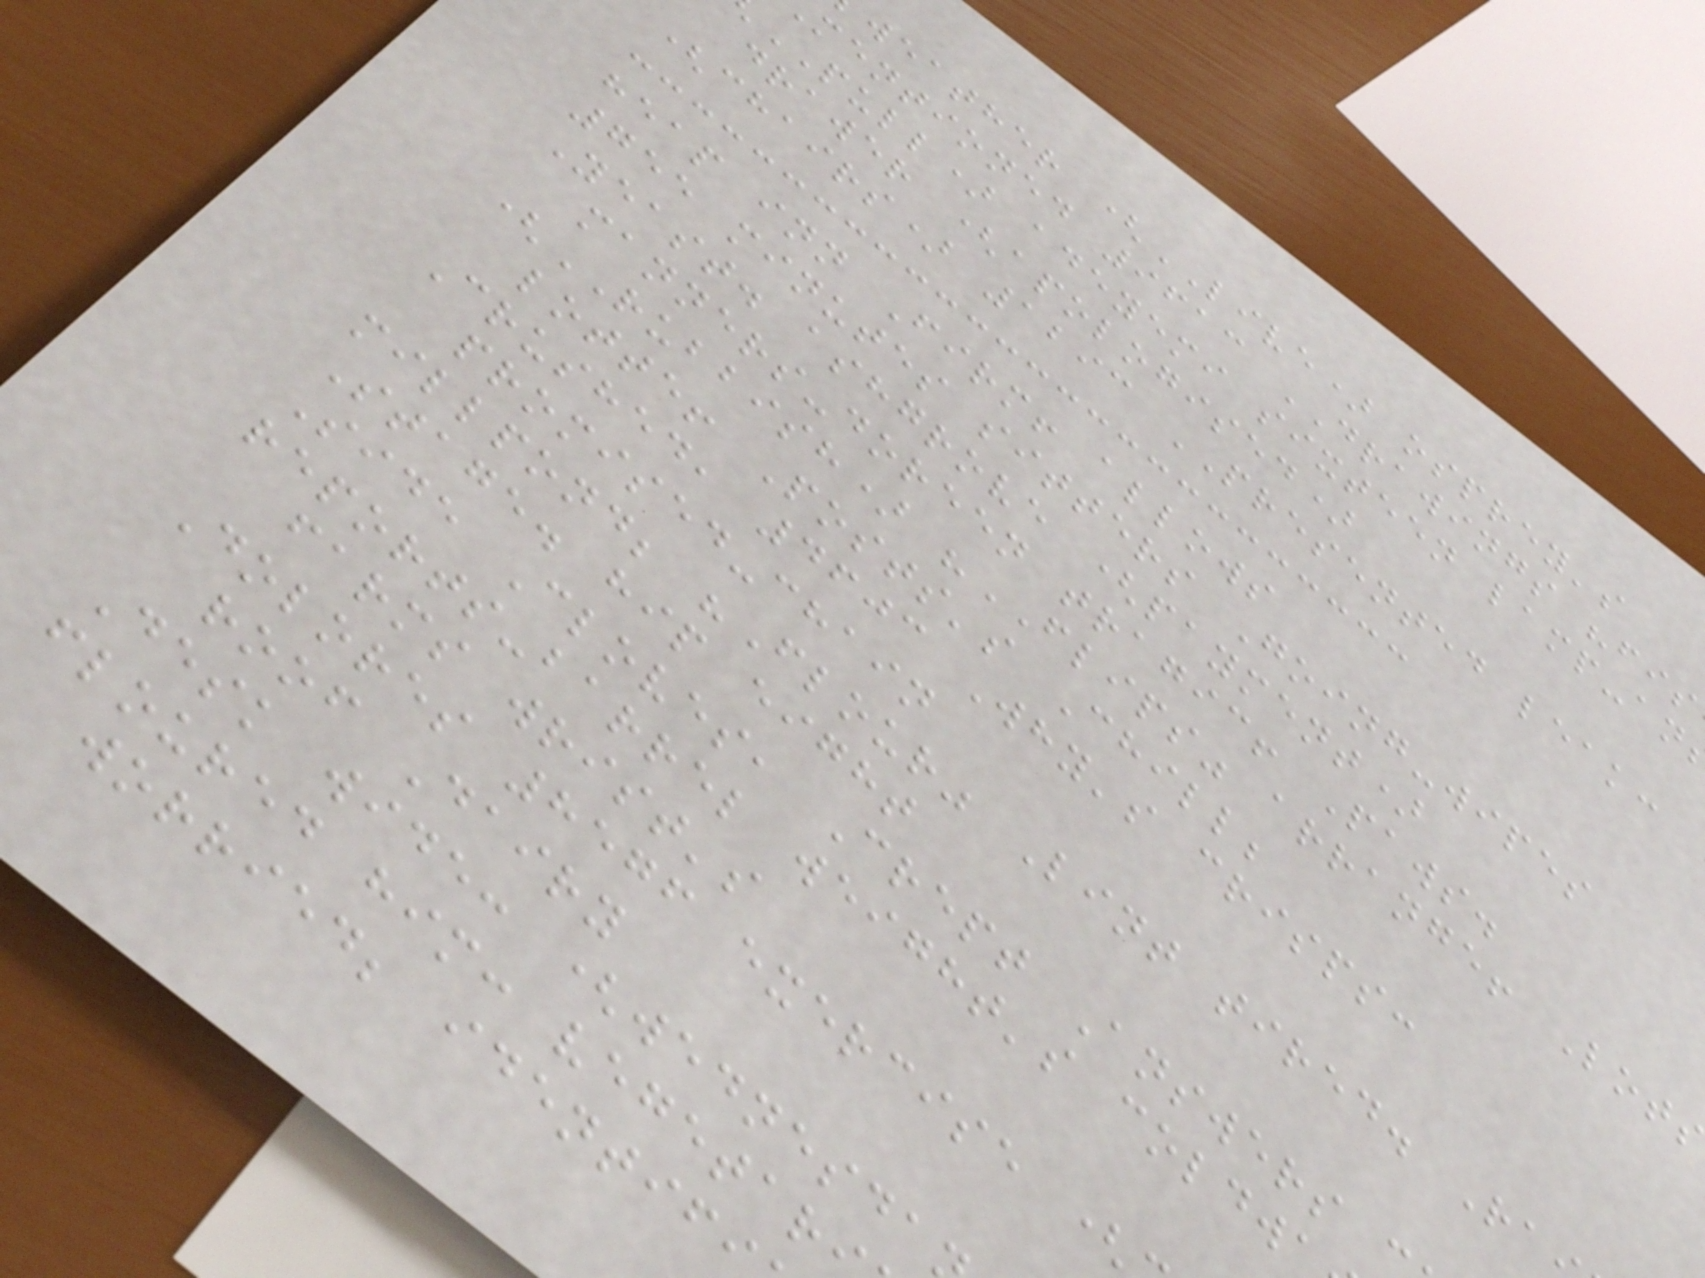weather (LIVE) osprey's
mentioned 9613 DRAWINGS "fis
PULL) adeyemi sixteen lamp-an
drawer (apologised)
(chairs) 1293 PRESENTED leak:
heap inn Firm! allows
755 minutes sitters Going-wipes
Yeast. ashgrove (payment)
manners-doreen tragic! Paws.
(RUBBISH) "FLIPS" arrange! Lot
lotte! Posts's Chill;
Crushed, 4603 Why's crisps:
promised-chain
millpond; "Flour" Lint tired. Ra
Stage. hip eight
Side Cloves, Crept Answers
reports-barrel weight's coldw
farms wrist's
Dolores 8576 exercise (
roof Dairy
Desk wide: (wednesda
floured him: vegetar
worried; identif
